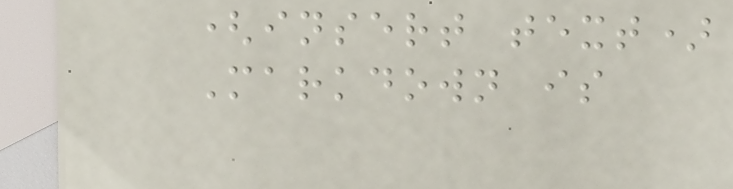(insert text)
Markdown is
